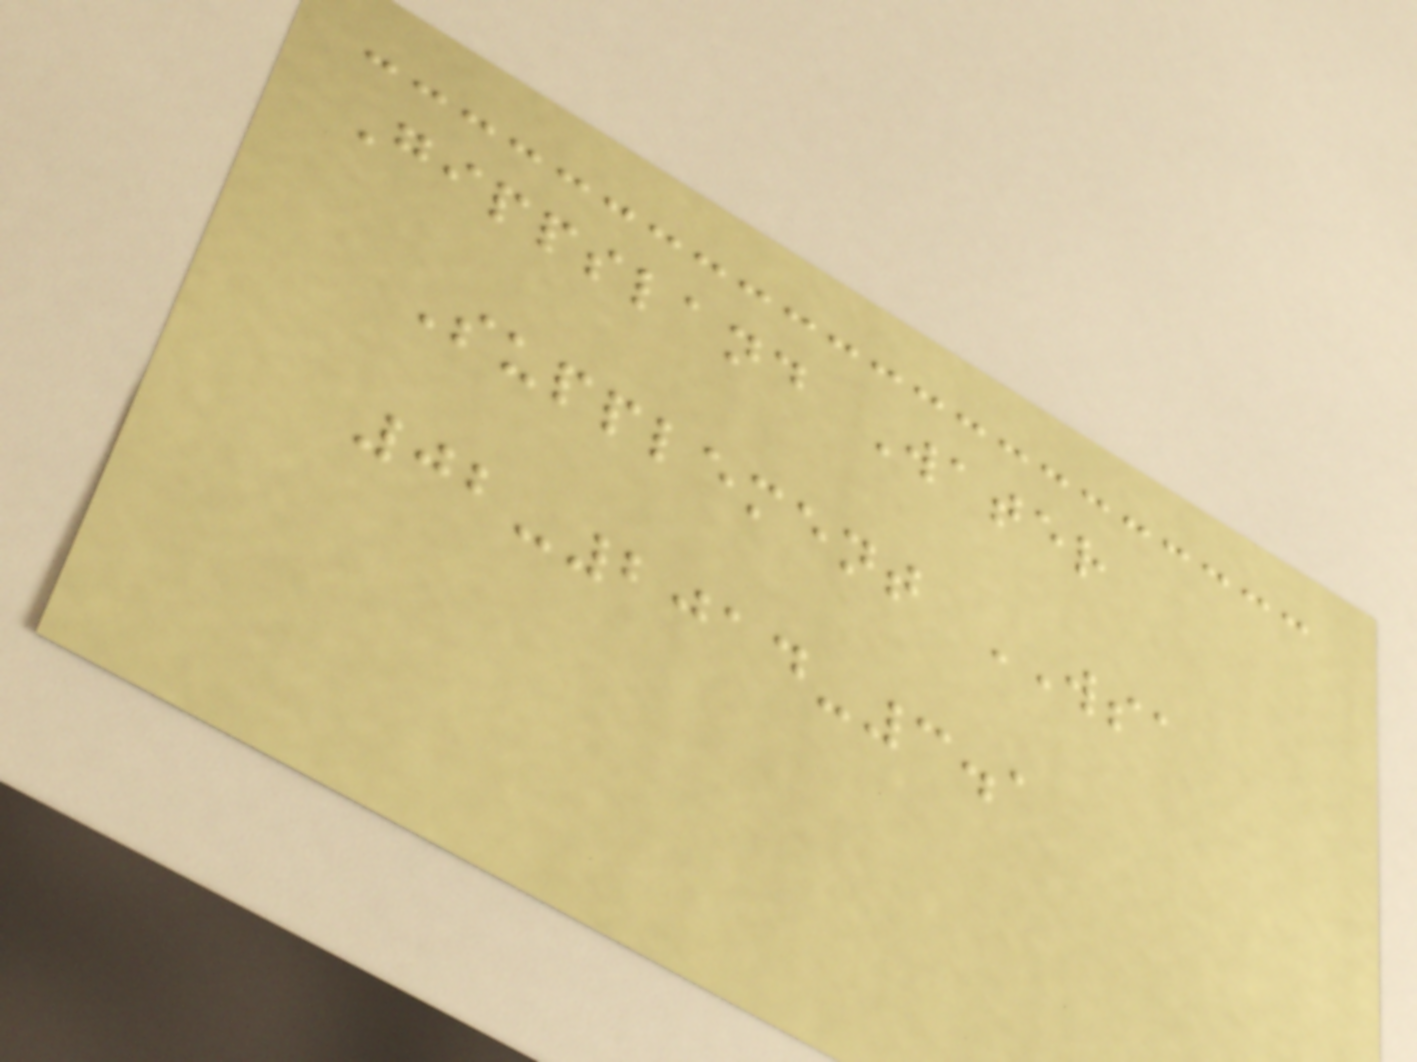Gippsland Water
Supplement WSA
02-2014-3.1
